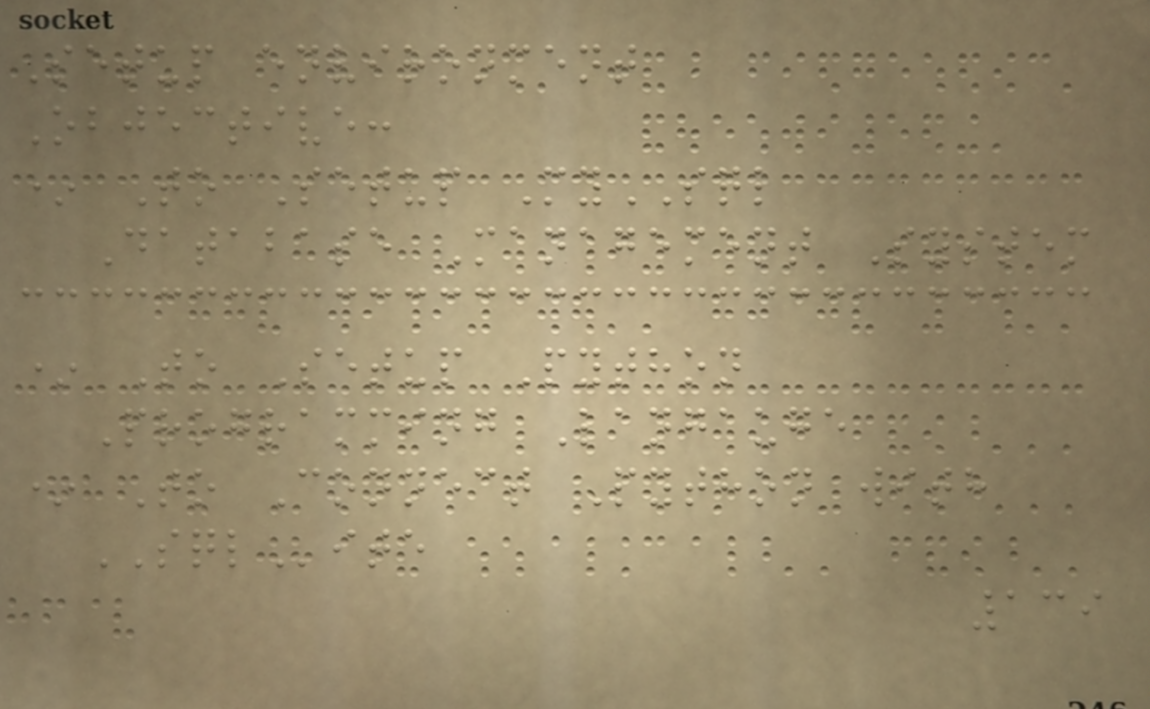Setup environment
Objective:
* To Setup MySQL
Database Management System
* To Setup Python
Programming Langauge
* To Connect Python with
SQLite
139
